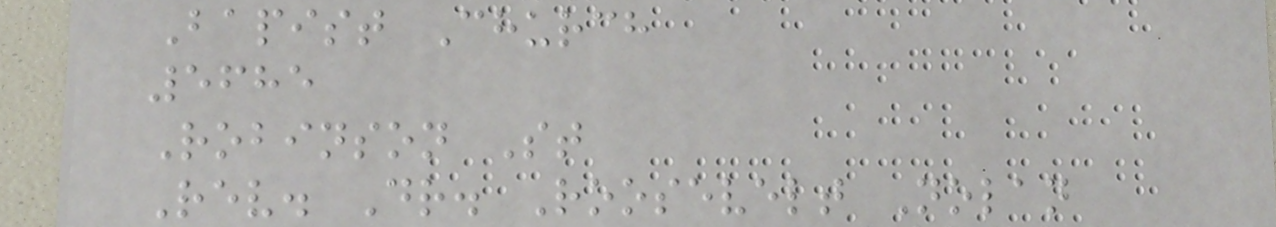Bapist Church
5685
Robinson St
Rev. Dr. Roosevelt Nolan
